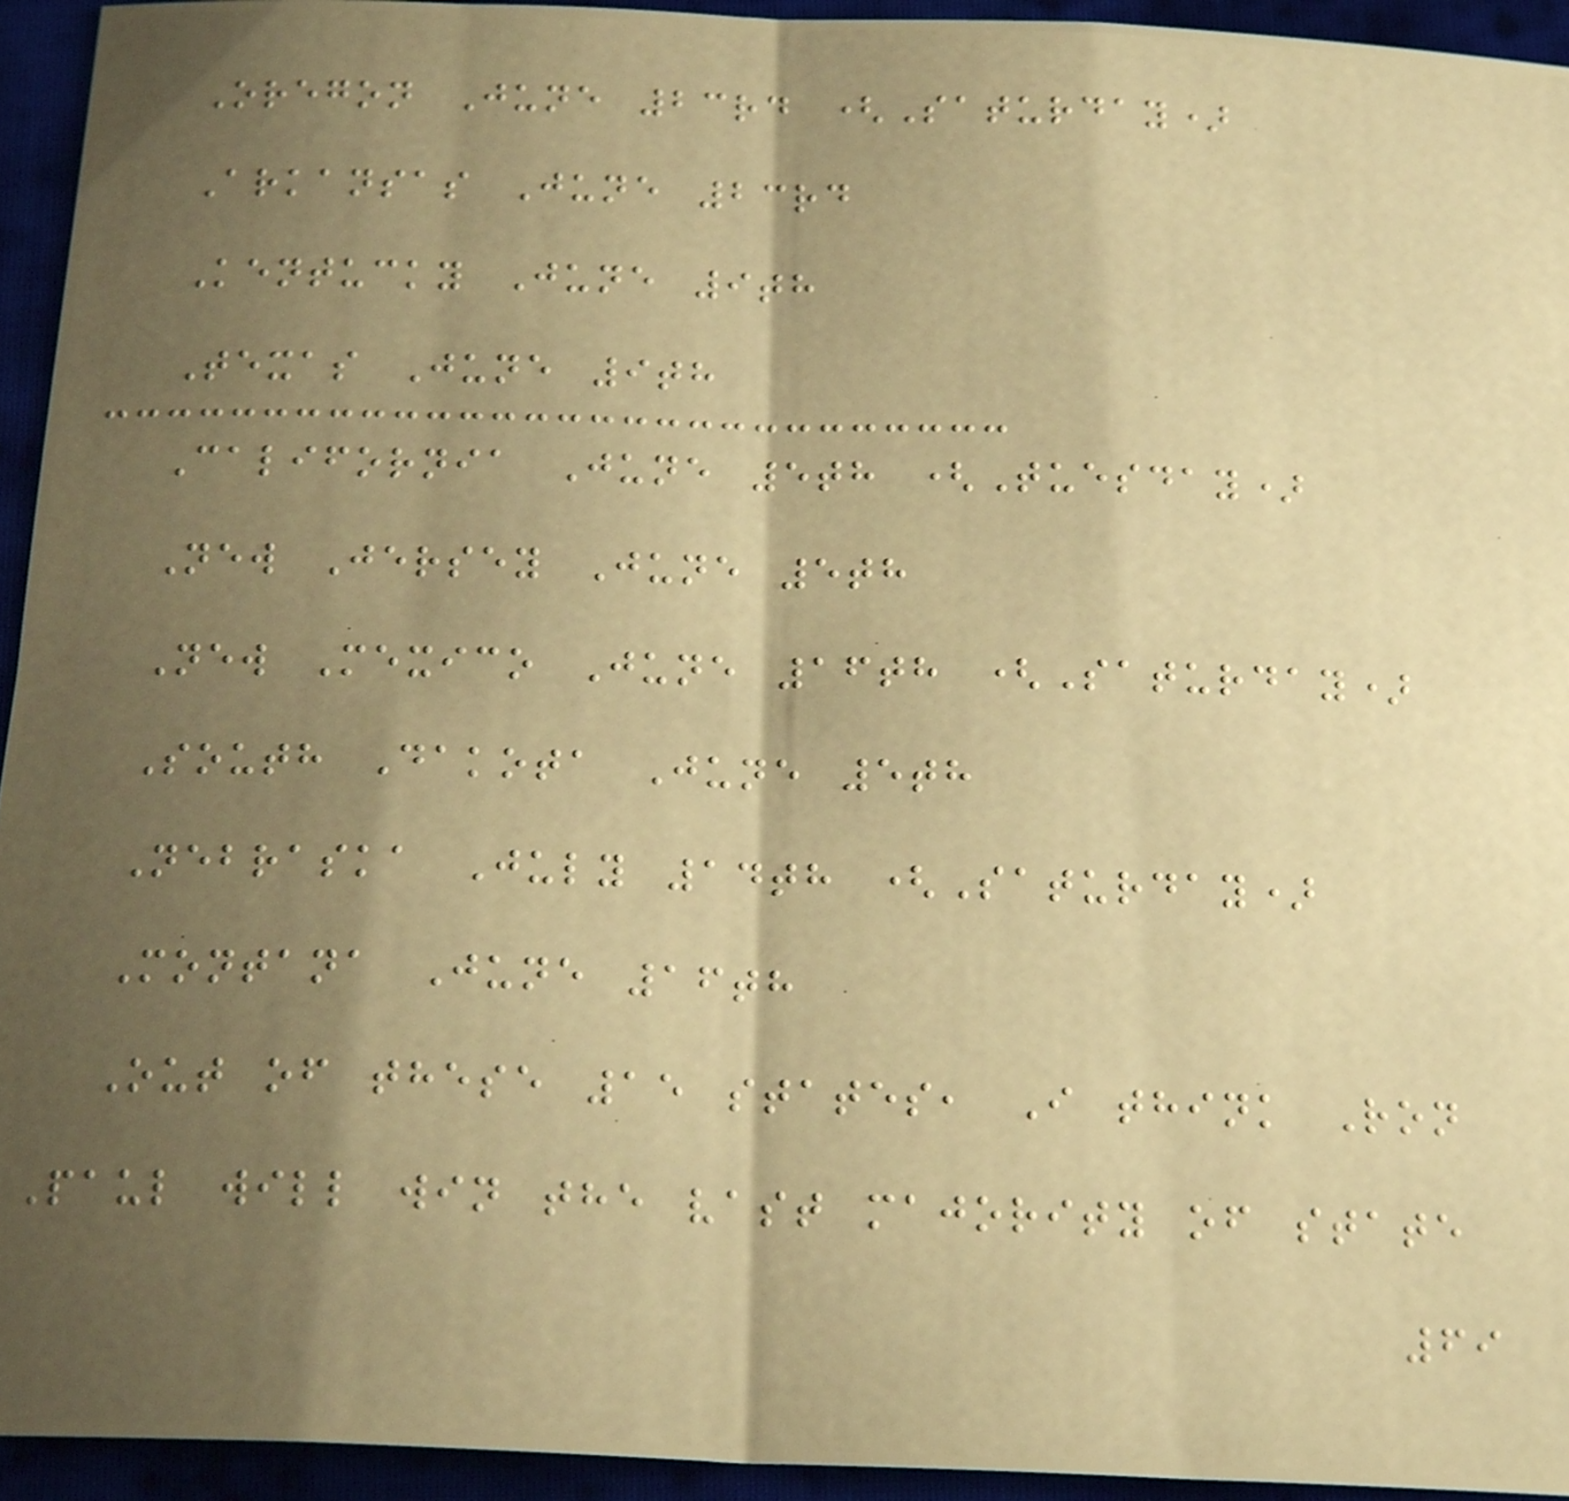Oregon June 23rd (Saturday)
Arkansas June 23rd
Kentucky June 9th
Texas June 9th
California June 5th (Tuesday)
New Jersey June 5th
New Mexico June 16th (Saturday)
South Dakota June 5th
Nebraska July 14th (Saturday)
Montana June 16th
Out of these 15 states, I think Ron
Paul will win the vast majority of state
69
